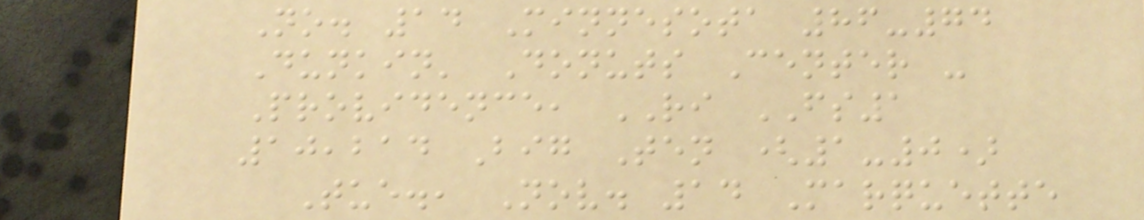No. 14 Minnesota 86-74
Dunkin' Donuts Center -
Providence, RI FS1
10,214 Big Ten (1-0)
Tue., Nov. 14 Marquette
